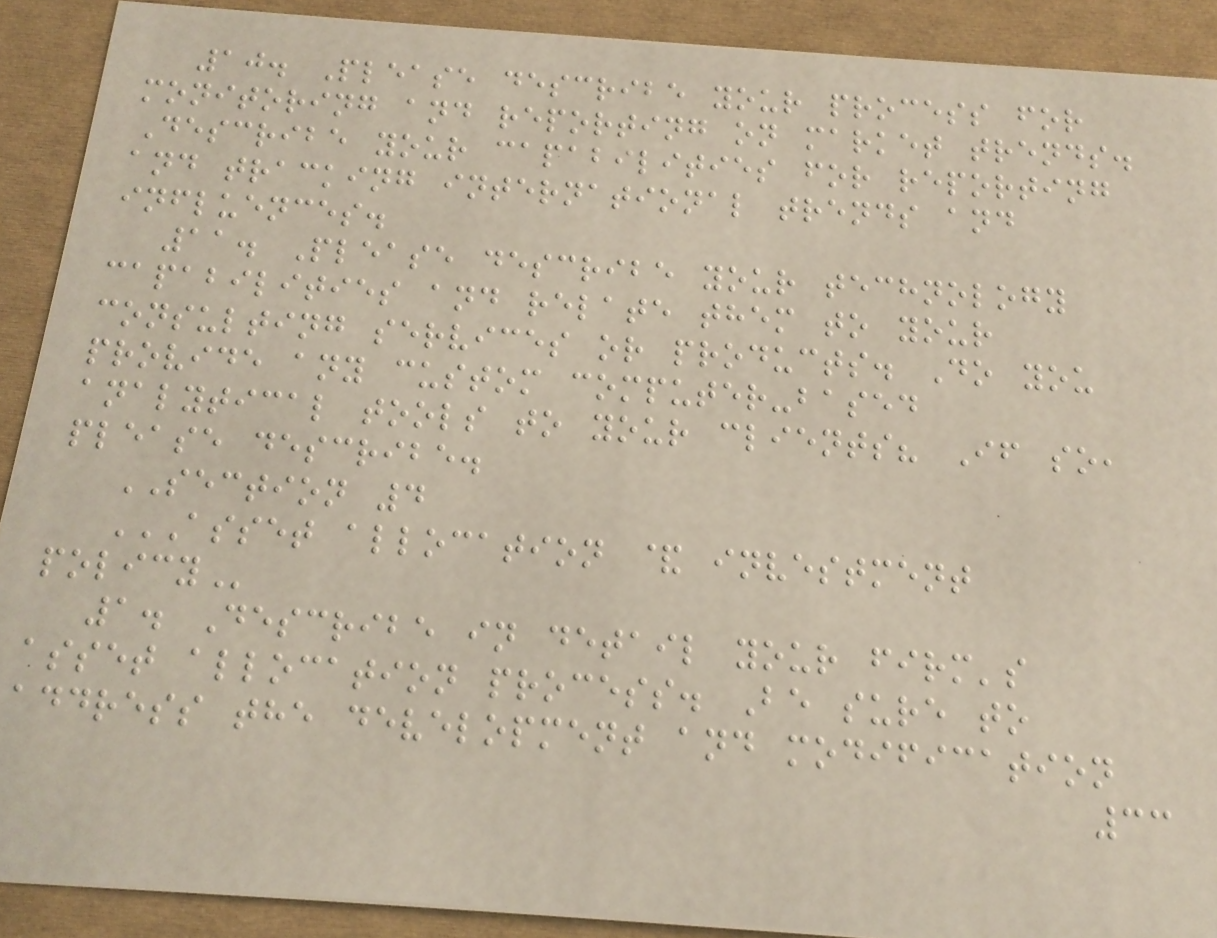10. Please describe your process for
monitoring and reporting on market trends.
Describe your capabilities for reporting
and tracking international trends and
influences.
11. Please describe your technology
capabilities and relate them to your
consulting services or products. Do you
provide any custom computer-based
analytical tools to your clients? If so,
please describe.
SECTION 4
ASSET ALLOCATION & INVESTMENT
POLICY
1. Describe in detail your firm's
asset allocation process. Be sure to
address the development and modification
33
